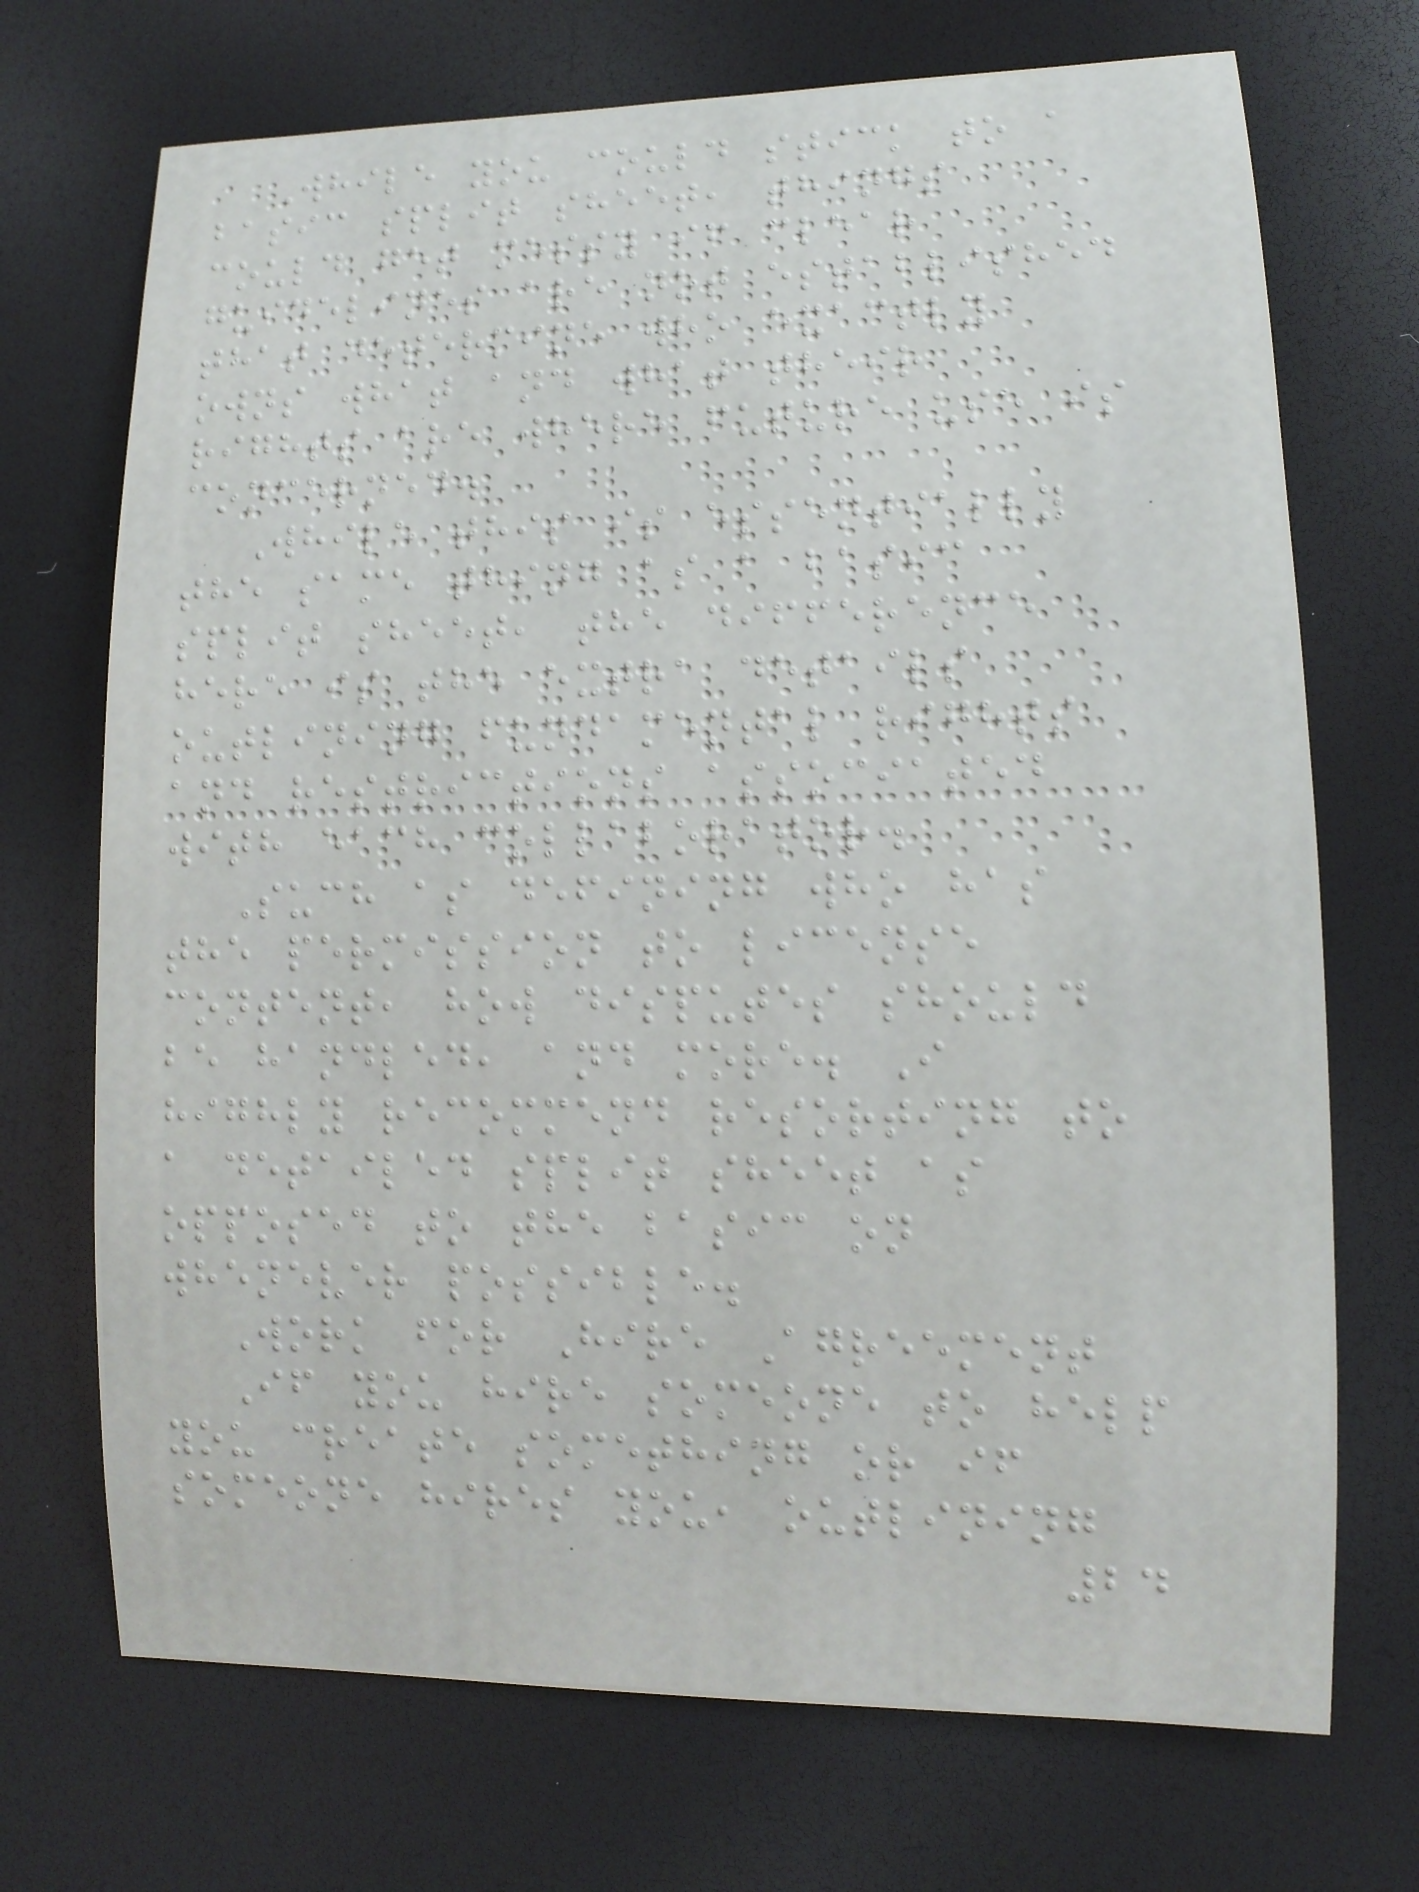While you could stick to a
basic split sheet, things
could get messy if clear
guidelines are not established
that determine who exactly
owns what and what their
rights are where future use is
concerned.
While this is essentially
the same thing as a basic
split sheet, the difference
here is the extra details
outlining fundamental rights
and restrictions associated
with each collaborator.
Such as defining who has
the permission to license
content, how disputes should
be handled, and more. I
highly recommend resorting to
a detailed split sheet as
opposed to the basic on
whenever possible.
Work for Hire Agreement
If you hire someone to help
you create something or if
someone hires you, outlining
24
